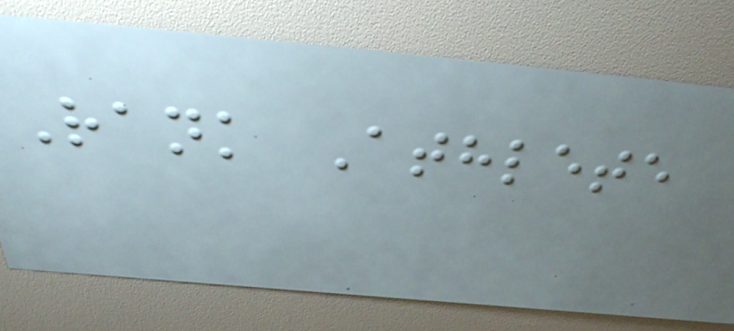Rank Athlete
